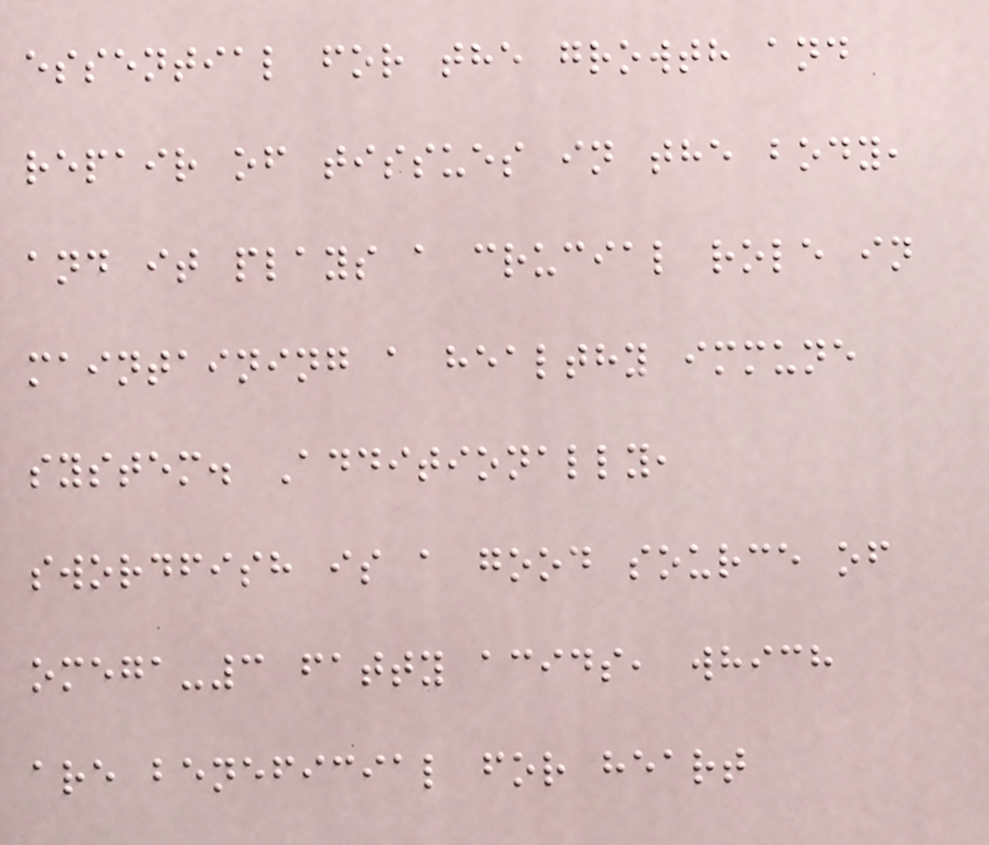essential for the growth and
repair of tissues in the body,
and it plays a crucial role in
maintaining a healthy immune
system. Additionally,
swordfish is a good source of
omega-3 fatty acids, which
are beneficial for heart
